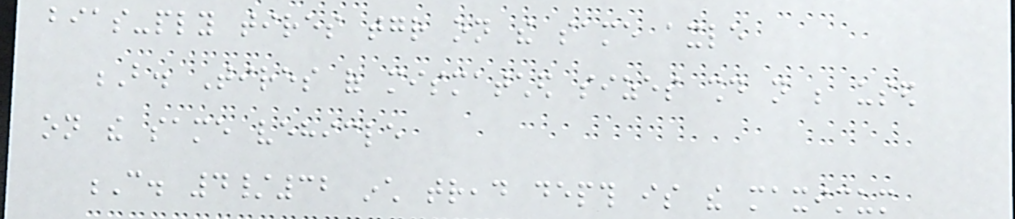bias-ply tires together on the same axle
B. Tires of mismatched sizes should not be used
on the same vehicle
C. 4/32 inch tread depth is the maximum
